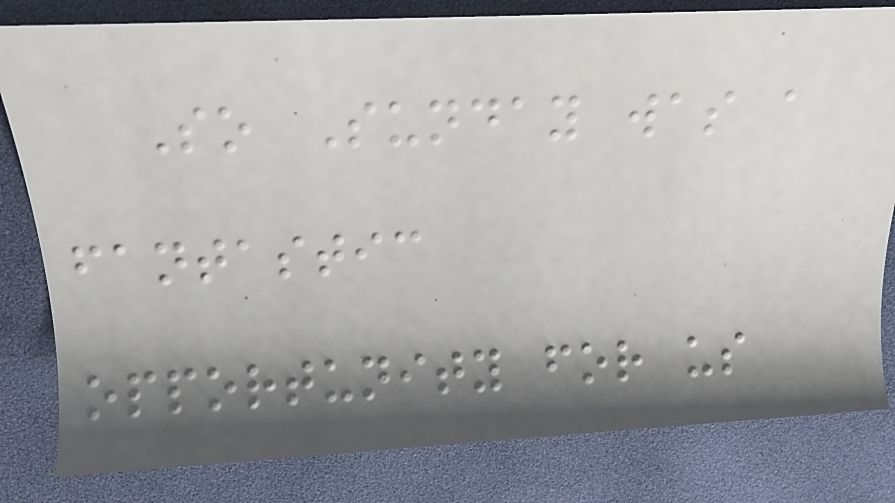So Sunday was a
fantastic
opportunity for us
